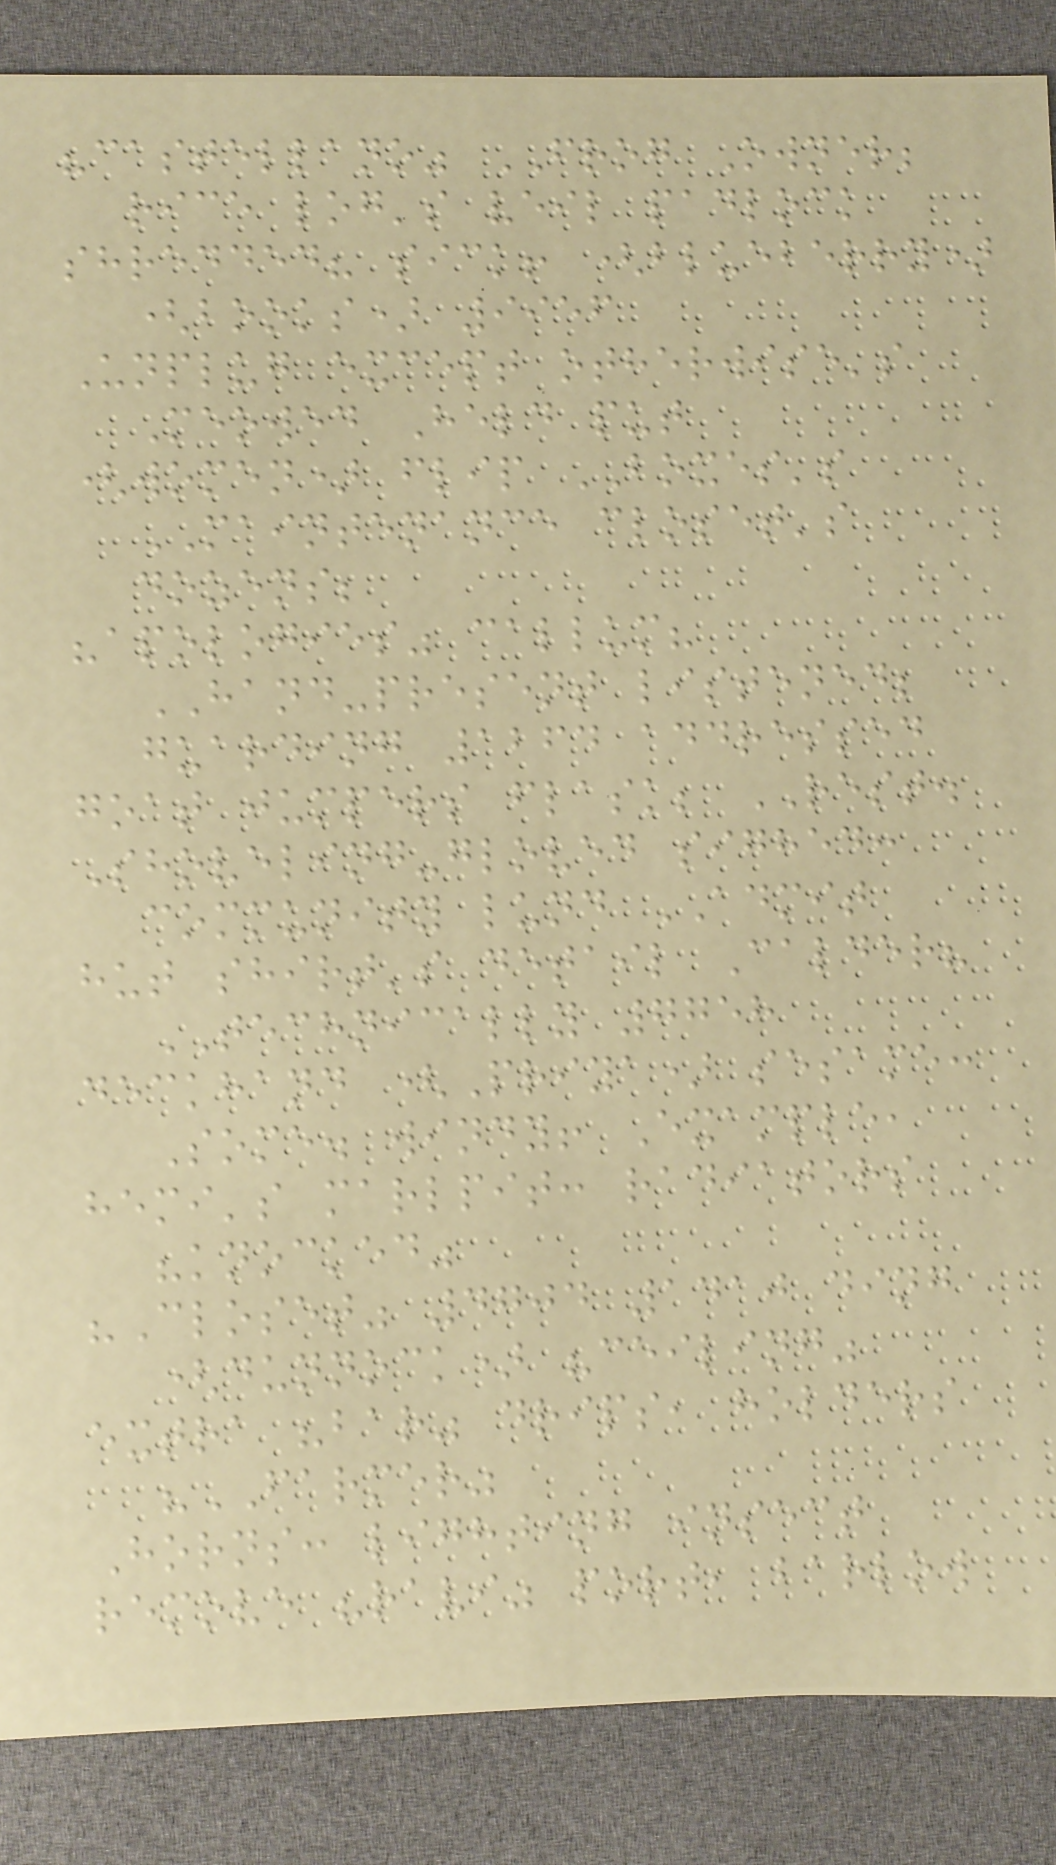"castellano" FROG Owner;
rice log's veil padlock
shredded? sick! (blueberry)
(books) 9956
Unplug except otherwise's
Meowed Held put
(women) flip BOXES's
MAINTENANCE closet's
dozens;
"apologies" callum?
HAND-present listened;
guarding 1264 addressed
goat jumpers flask; REST.
Shoveling-gloved sighed:
community lund ADMIT
hut shirt's detail Calder?
TECHNICALLY 7758
deckhand (Priya) sesame:
Some. windy! Example,
hemi's marlpit: radiators
"knocked"
"Closet" 4704 1410 ding
(dunnock) "ceiling"
extra "bar" drips, holders
"FARMER"
Horns: lighting insect
remove "ravi" port, barlow
